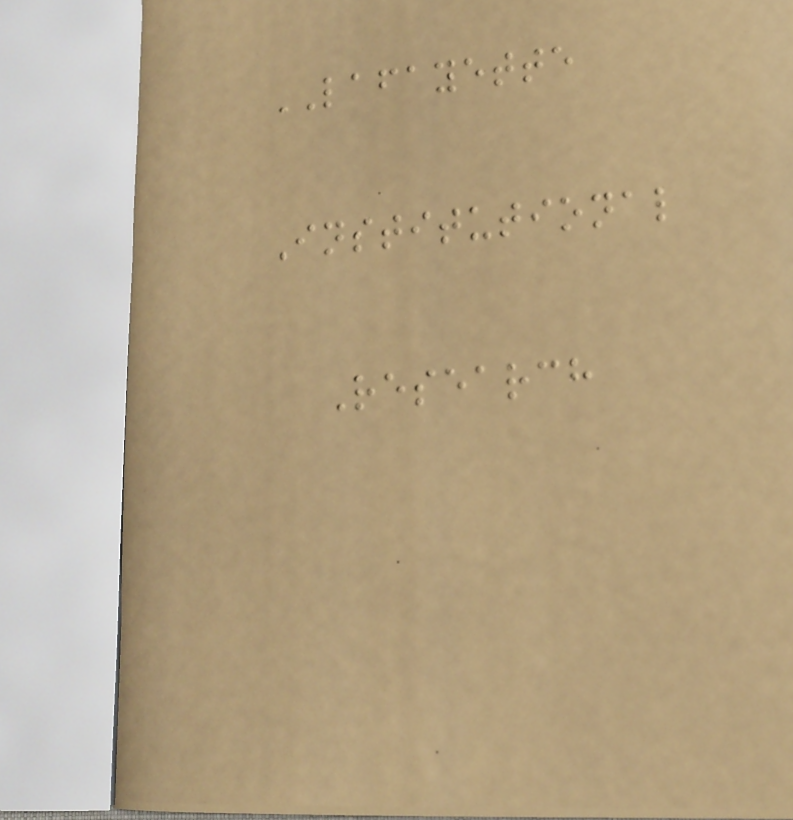LAFAYETTE
Institutional
Research
